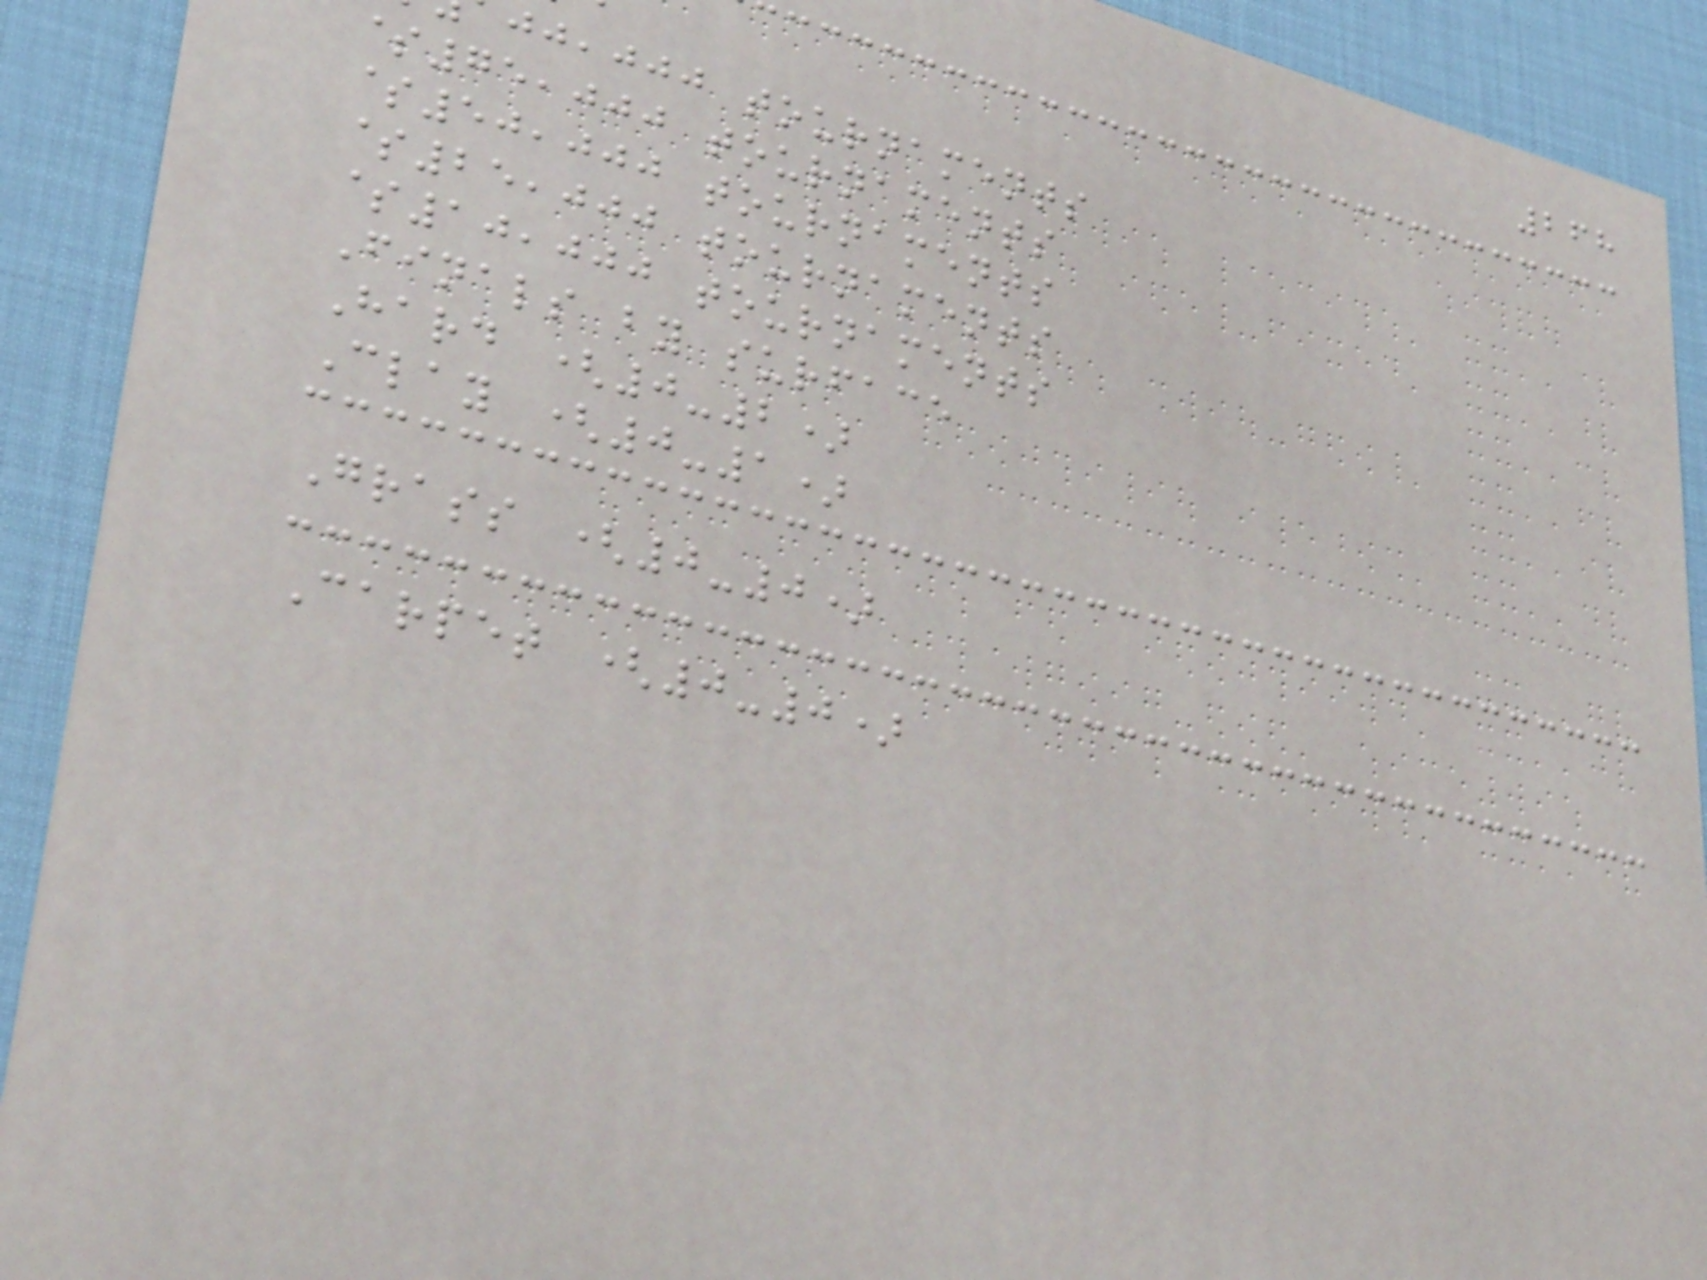268
,jjj tournaments
$75,000 tournaments
$50,000 tournaments
$25,000 tournaments
$10,000 tournaments
Finals by surface
Hard (0-2)
Clay (0-1)
Grass (0-0)
Carpet (0-0)
